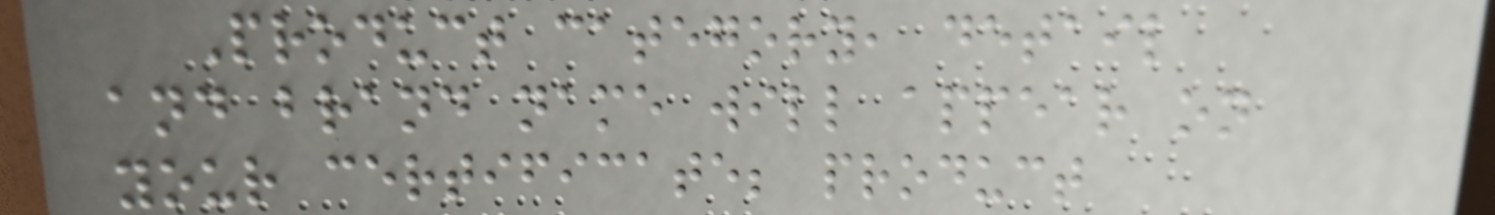Product category, detail
and brand name will appear on
your certificate; product
